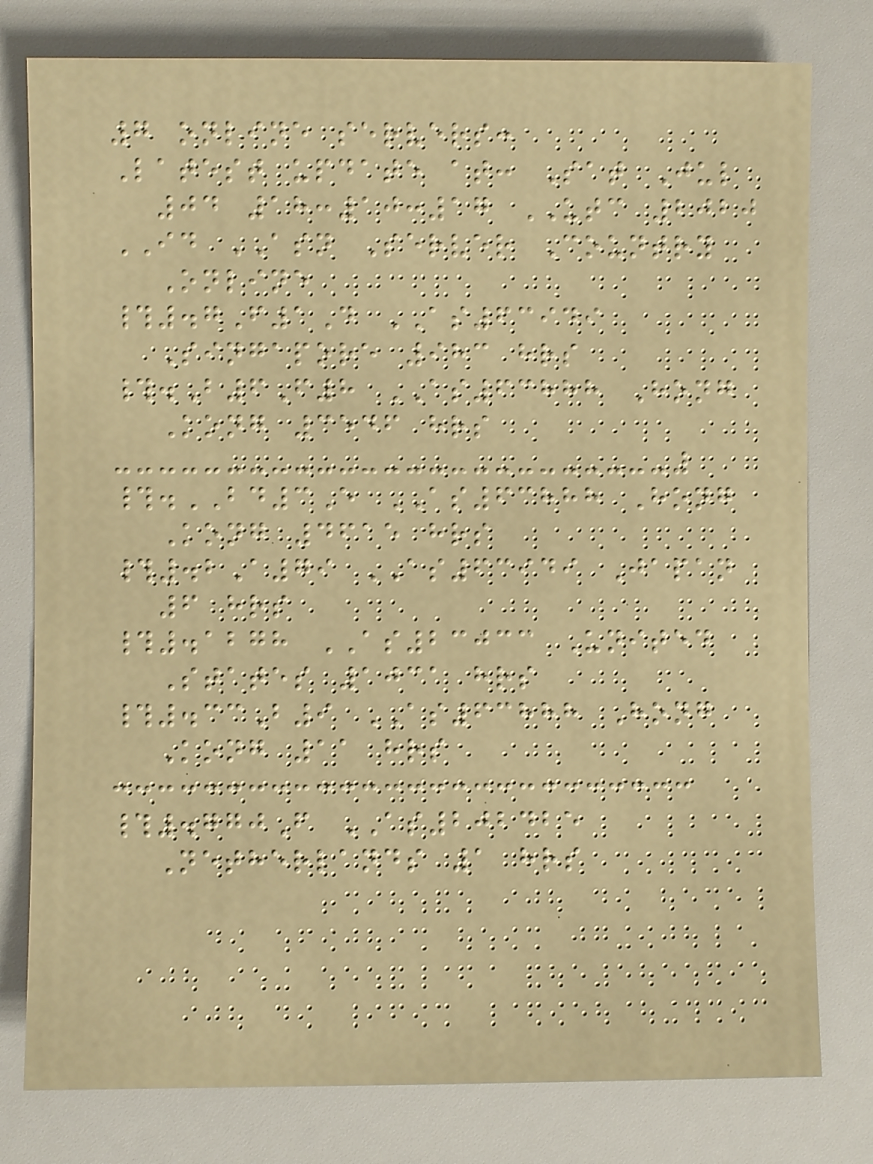7 online servers:
Latest update at: Sat Jul
04 18:10:17 UTC 2020
ID ASN Server Country
Online
#.7F1D AS63949
Singapore 983 hrs
#.B6F8 AS63888 Hong
Kong 3546 hrs
#.BD3E AS63888 Hong
Kong 4615 hrs
#.2A79 AS63949 Japan
6 hrs
#.1278 AS23033 United
States 1031 hrs
#.33B9 AS63888 Hong
Kong 11 hrs
#.770F AS202425
Netherlands 1 hrs
